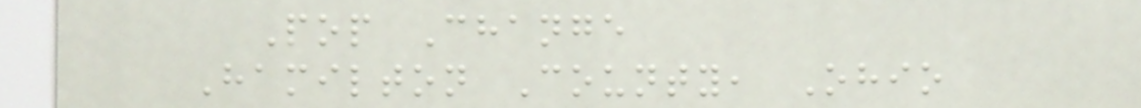Pop Change
Hamilton County, Ohio
